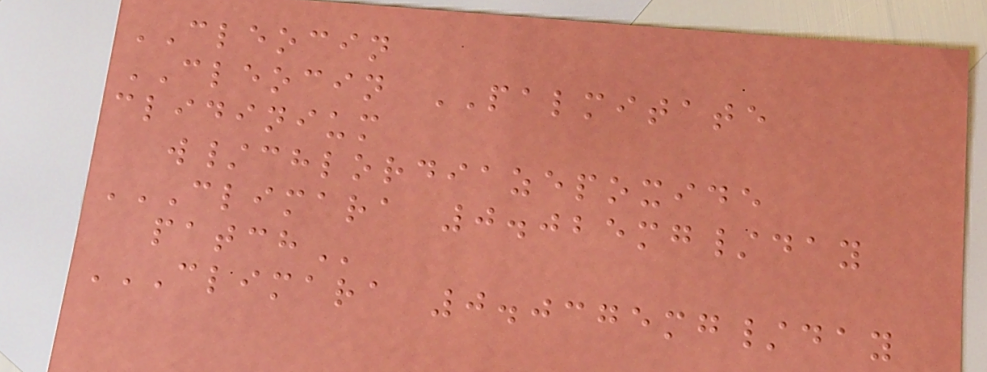CLEOCIN
CLEOCIN PALMITATE
clidinium
w/chlordiazepoxide
CLIMARA 0.025MG/DAY
PATCH
CLIMARA 0.0375MG/DAY
